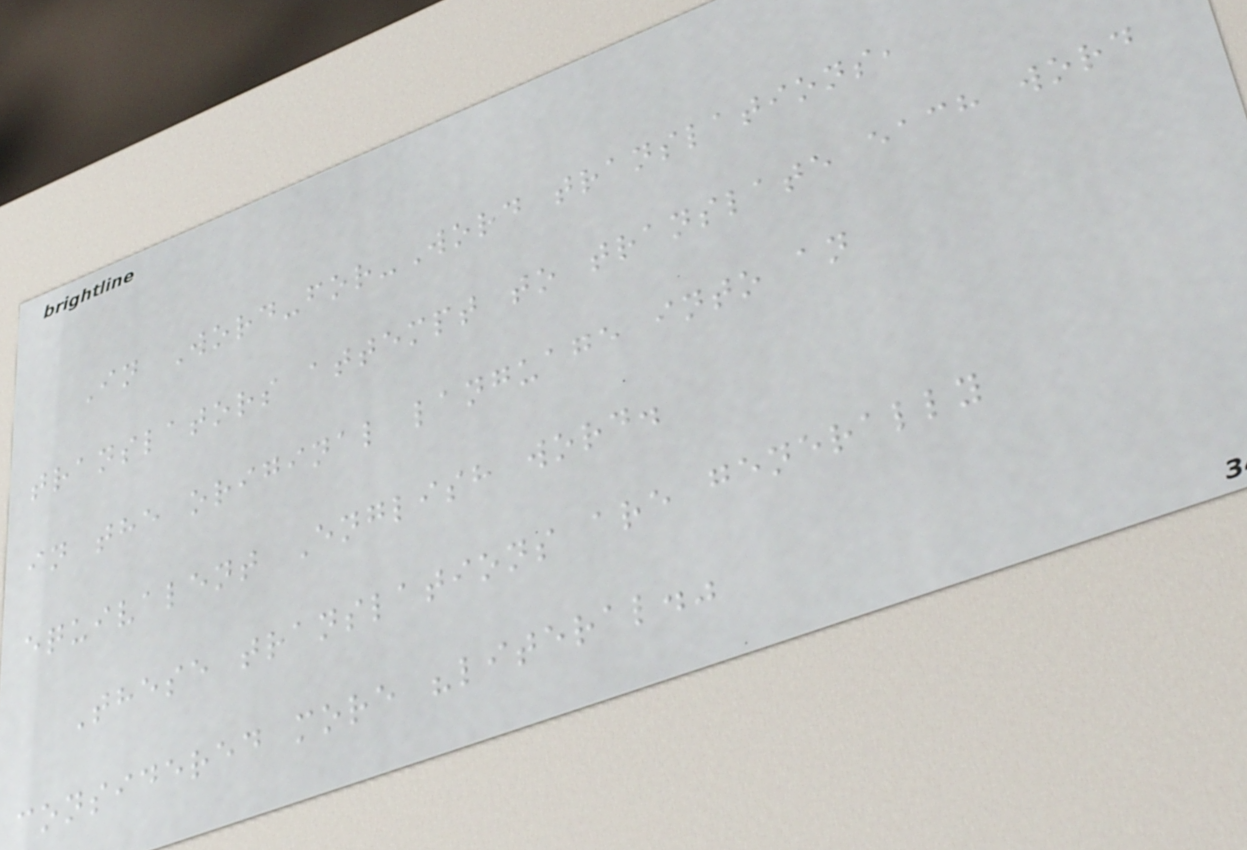In Word-for-Word translations,
translators attempt to translate each word
in the original language into an
equivalent English word.
These translations are generally
considered more "literal."
